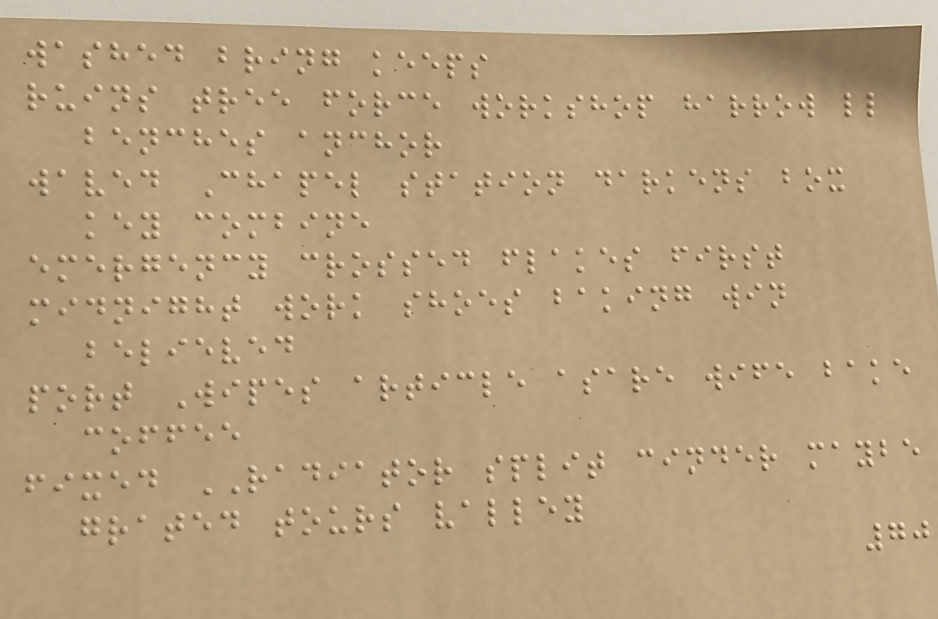washed bring keeps
ruins tree force workshop harrow ll
benches anchor
waved Chapel station darkens box
key combine
emergency crossed flakes first
midnight work shoes baking win
believed
port Wipes article asare wife bake
coffee
fixed RADIATOR split cinder maybe
grated tours valley
70
